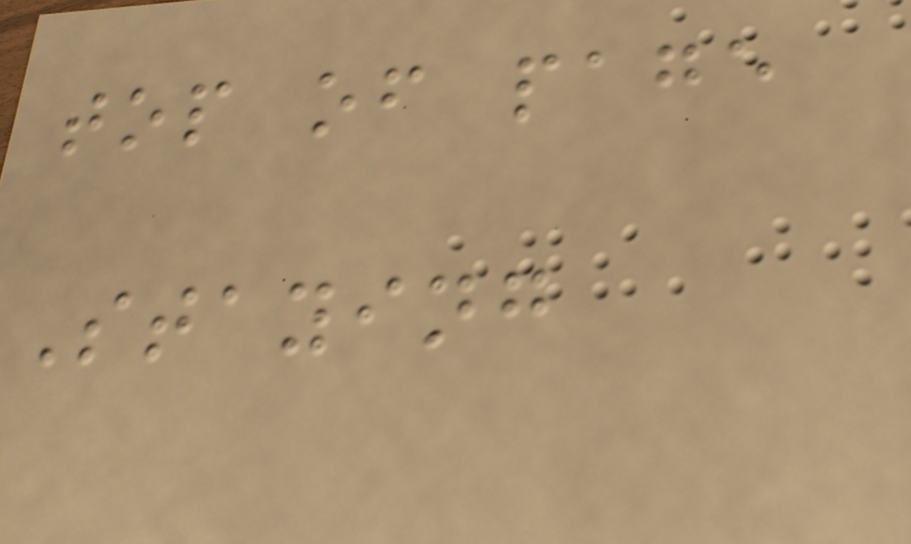top of page
Staying
